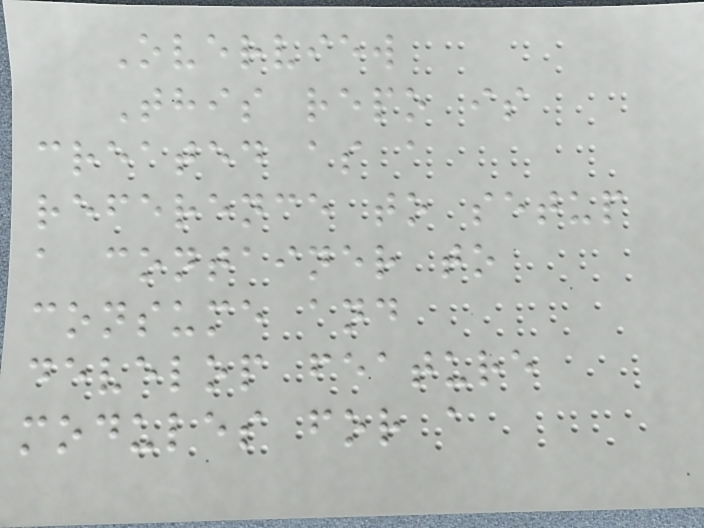Overview
This repo is
created as a
reference to setup
a container to
consume and
develop feature
modules for a
